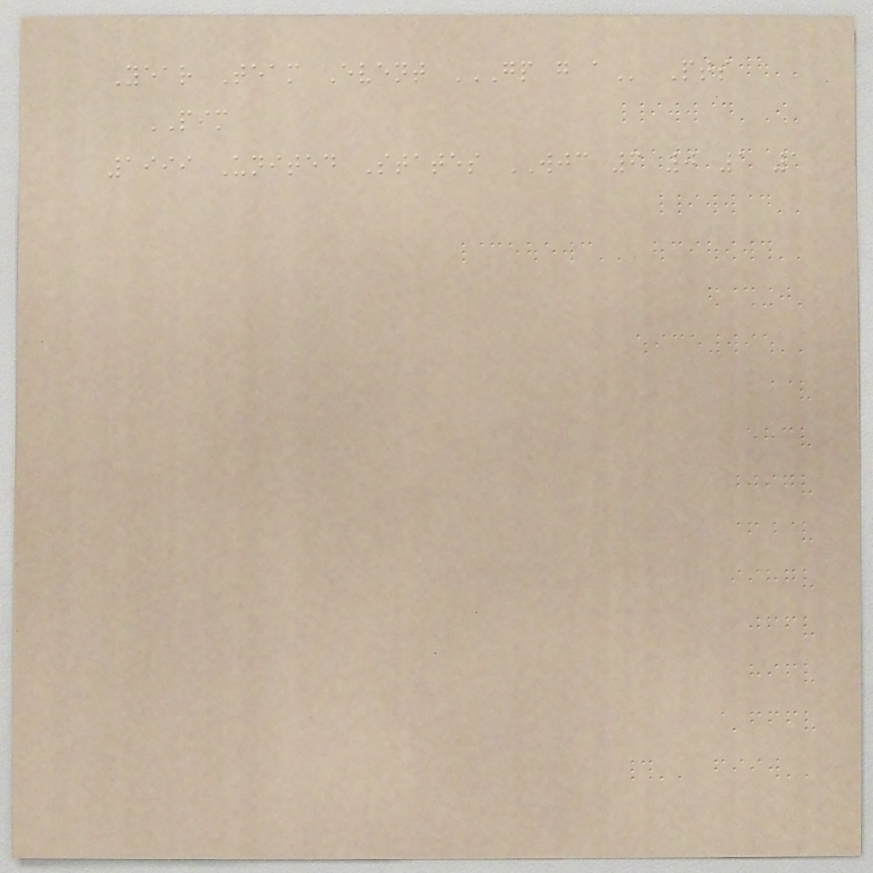Year Team Event GP G A Pts
PIM
1999 United States WJC 6 0 1 1
